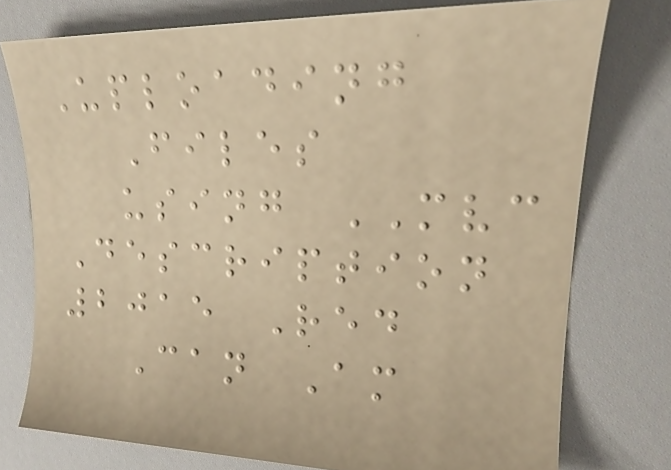Uploading
Files
using MVC
Description
2015 Red
Can Am
